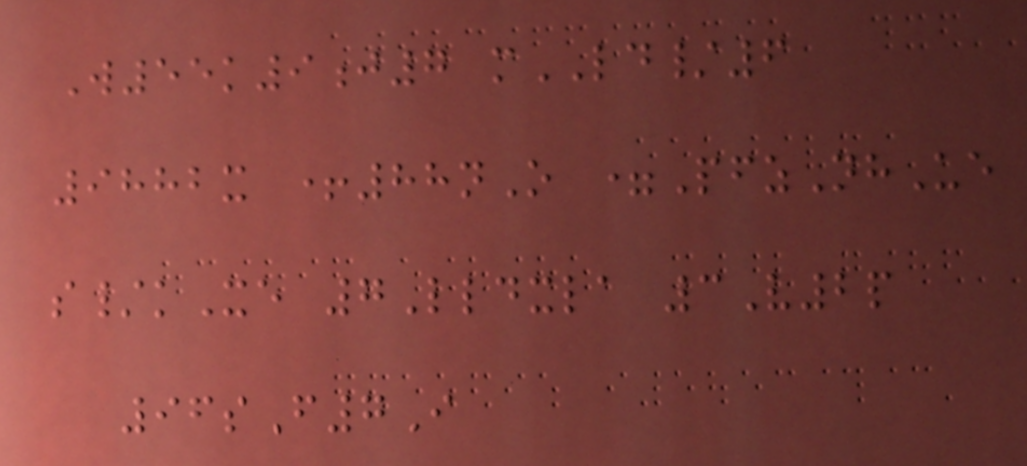W55k9j7 mLD/6
9882x +88nO =PfzNhUe
s/kXe 7Lldxla 3V2p
96sF7I
